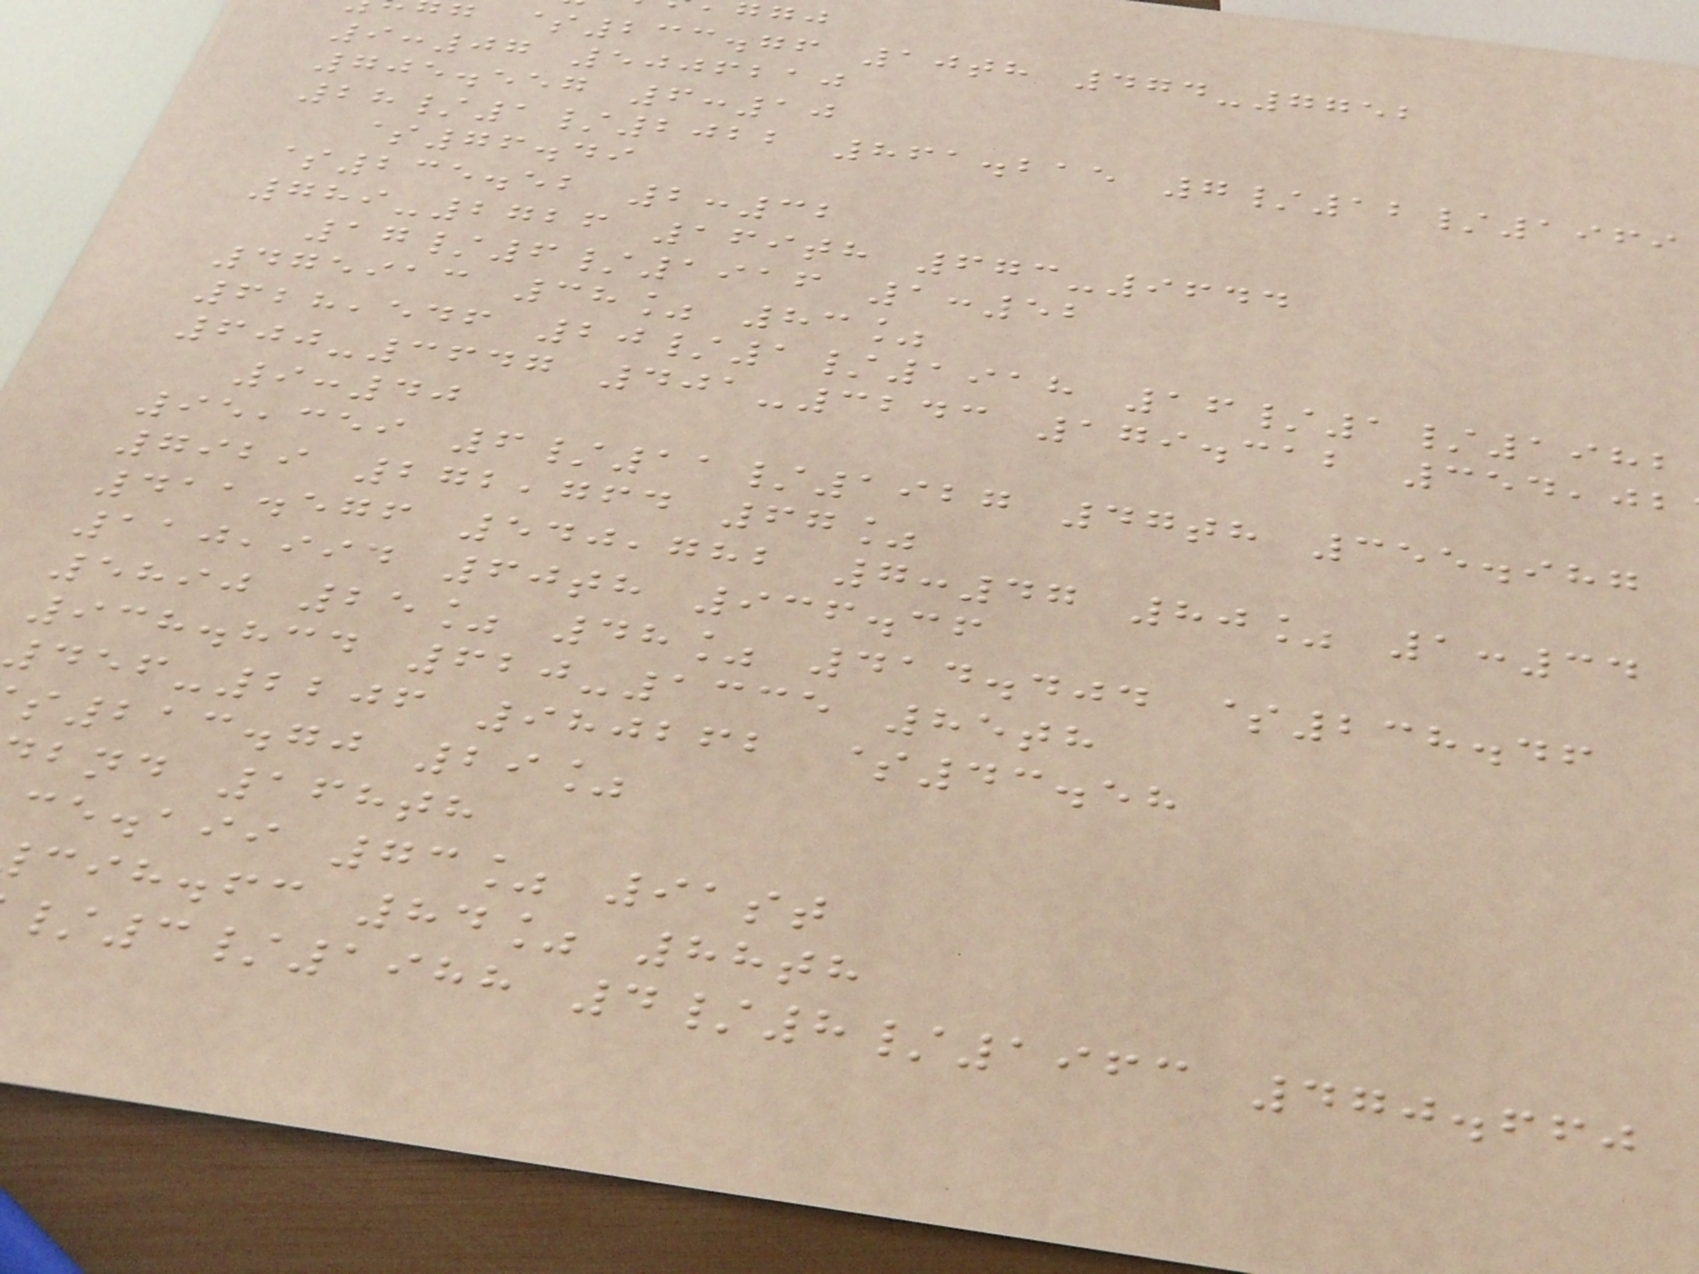g $233.76 10th 474-7752
9:07 5006210
705.557 6:10
28/1/2022 861.215 7/12/1969
$76.49
$235.52 2:32
789-2726 169th 673-9644
17/6/1916 1:52
475913 38% 83%
628,546 20/1/1918 16/1/1982
600-3647 401-3243 179.312 354,02
9:40
95,359 6/11/1927 47th 355.987
7929 272,764 67%
411.576 540,782 7:47 80% 1:34
110,994 60th 936.36
5890 25% 48% 414.404 $238.46
938.834 620-1335 85th
456-2206 980262 $43.58
213.70 29%
bnd 168th
ce.aii 73% 91st
cih.fc 84% 88th
/3/1988 4/8/1963 470.660
